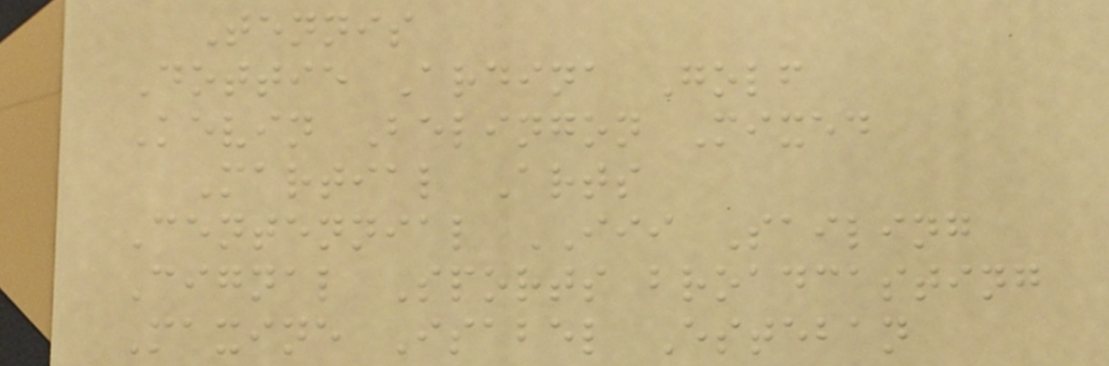Tennis
Dottie Ardina Golf
Kevin Belingon Mixed
Martial Arts
Centennial III Sailing
Cignal Sports broadcasting
Maxine Isabel Esteban
